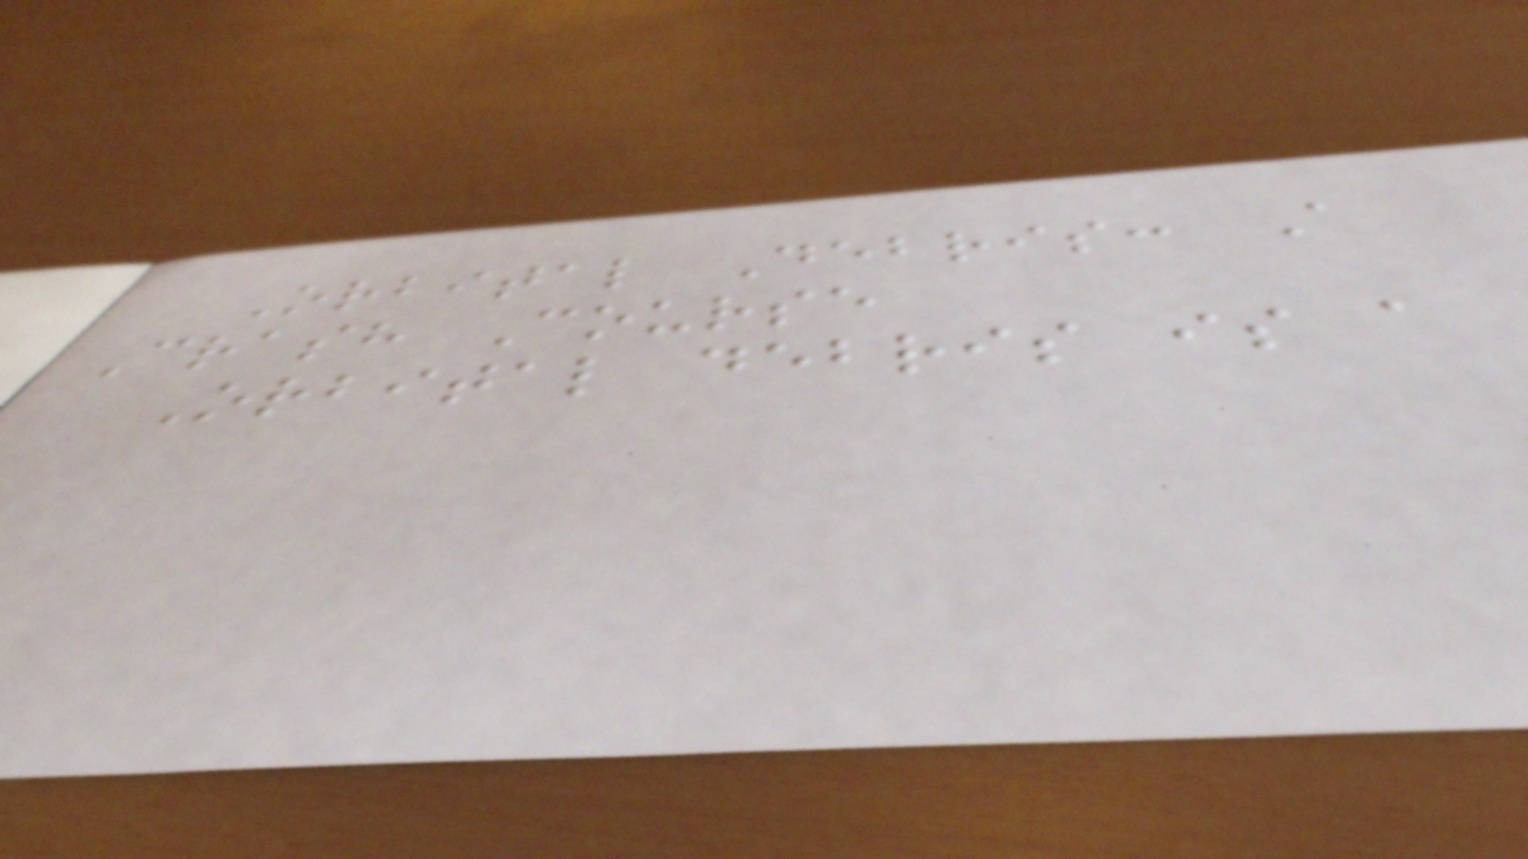Orbital Debris: A
Crash Course
Orbital debris is a
